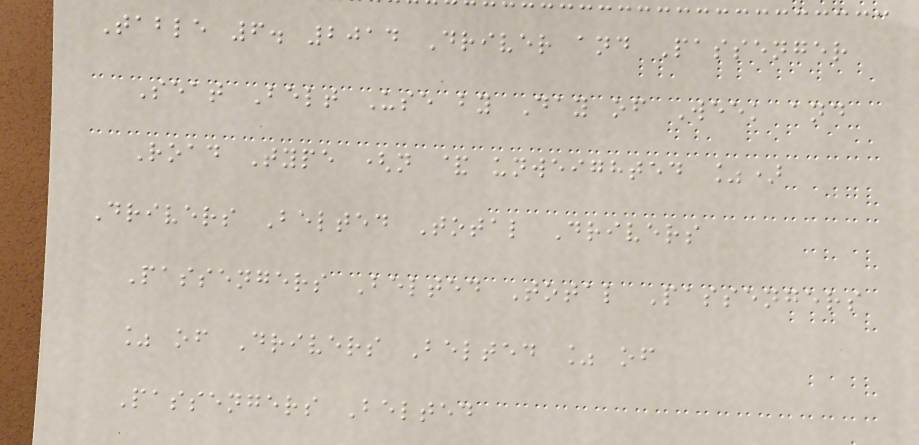Table 6. 2014 Driver and Passenger
Seat Belt Use by Day of Week and
Road Type (n & unweighted %)
Drivers Belted Total Drivers
Passengers Belted Total Passengers
% of Drivers Belted % of
Passengers Belted
